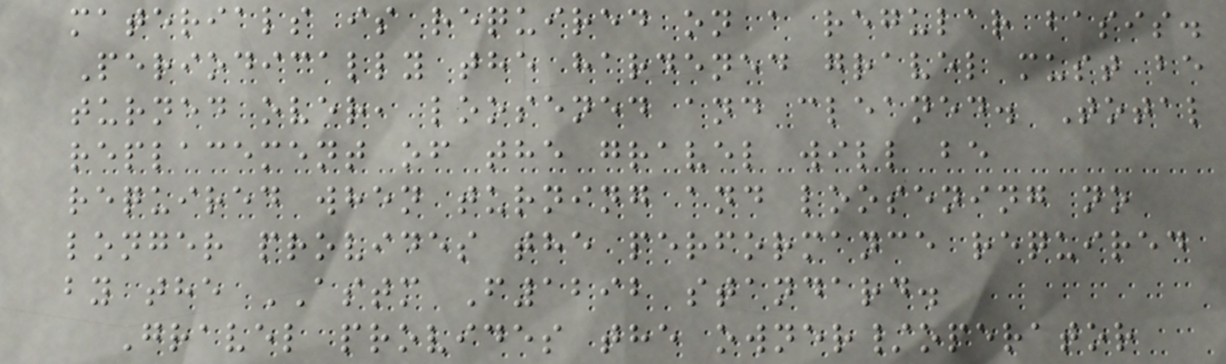materials is required on a regular basis.
Periodically the hardened gravel must be
turned over, loosened and cleaned. Total
replacement of the gravel will be
required when turning and loosening no
longer provides the performance required
by the ASTM F1292 standard.
Gravel provides the owner/operator
